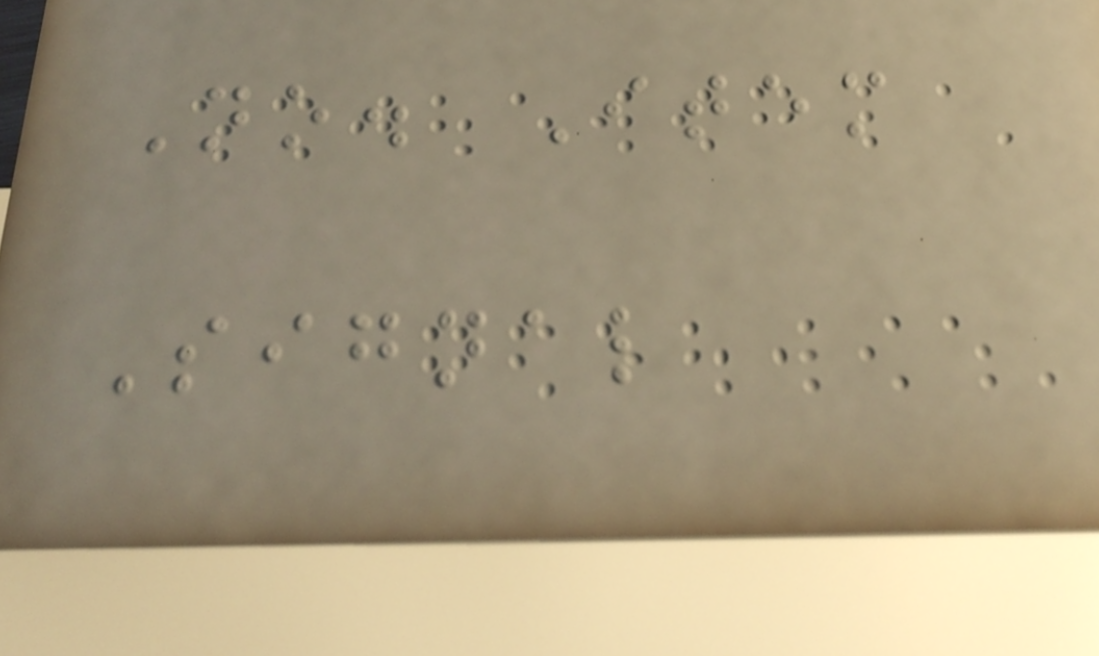No. Item
Signal
